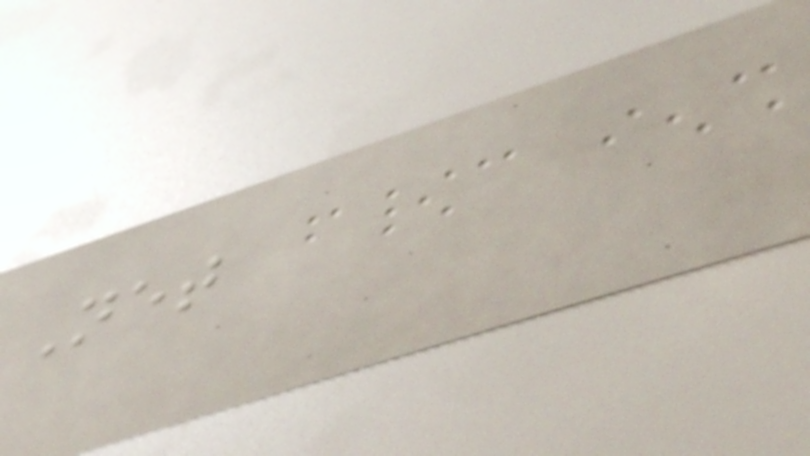Net
